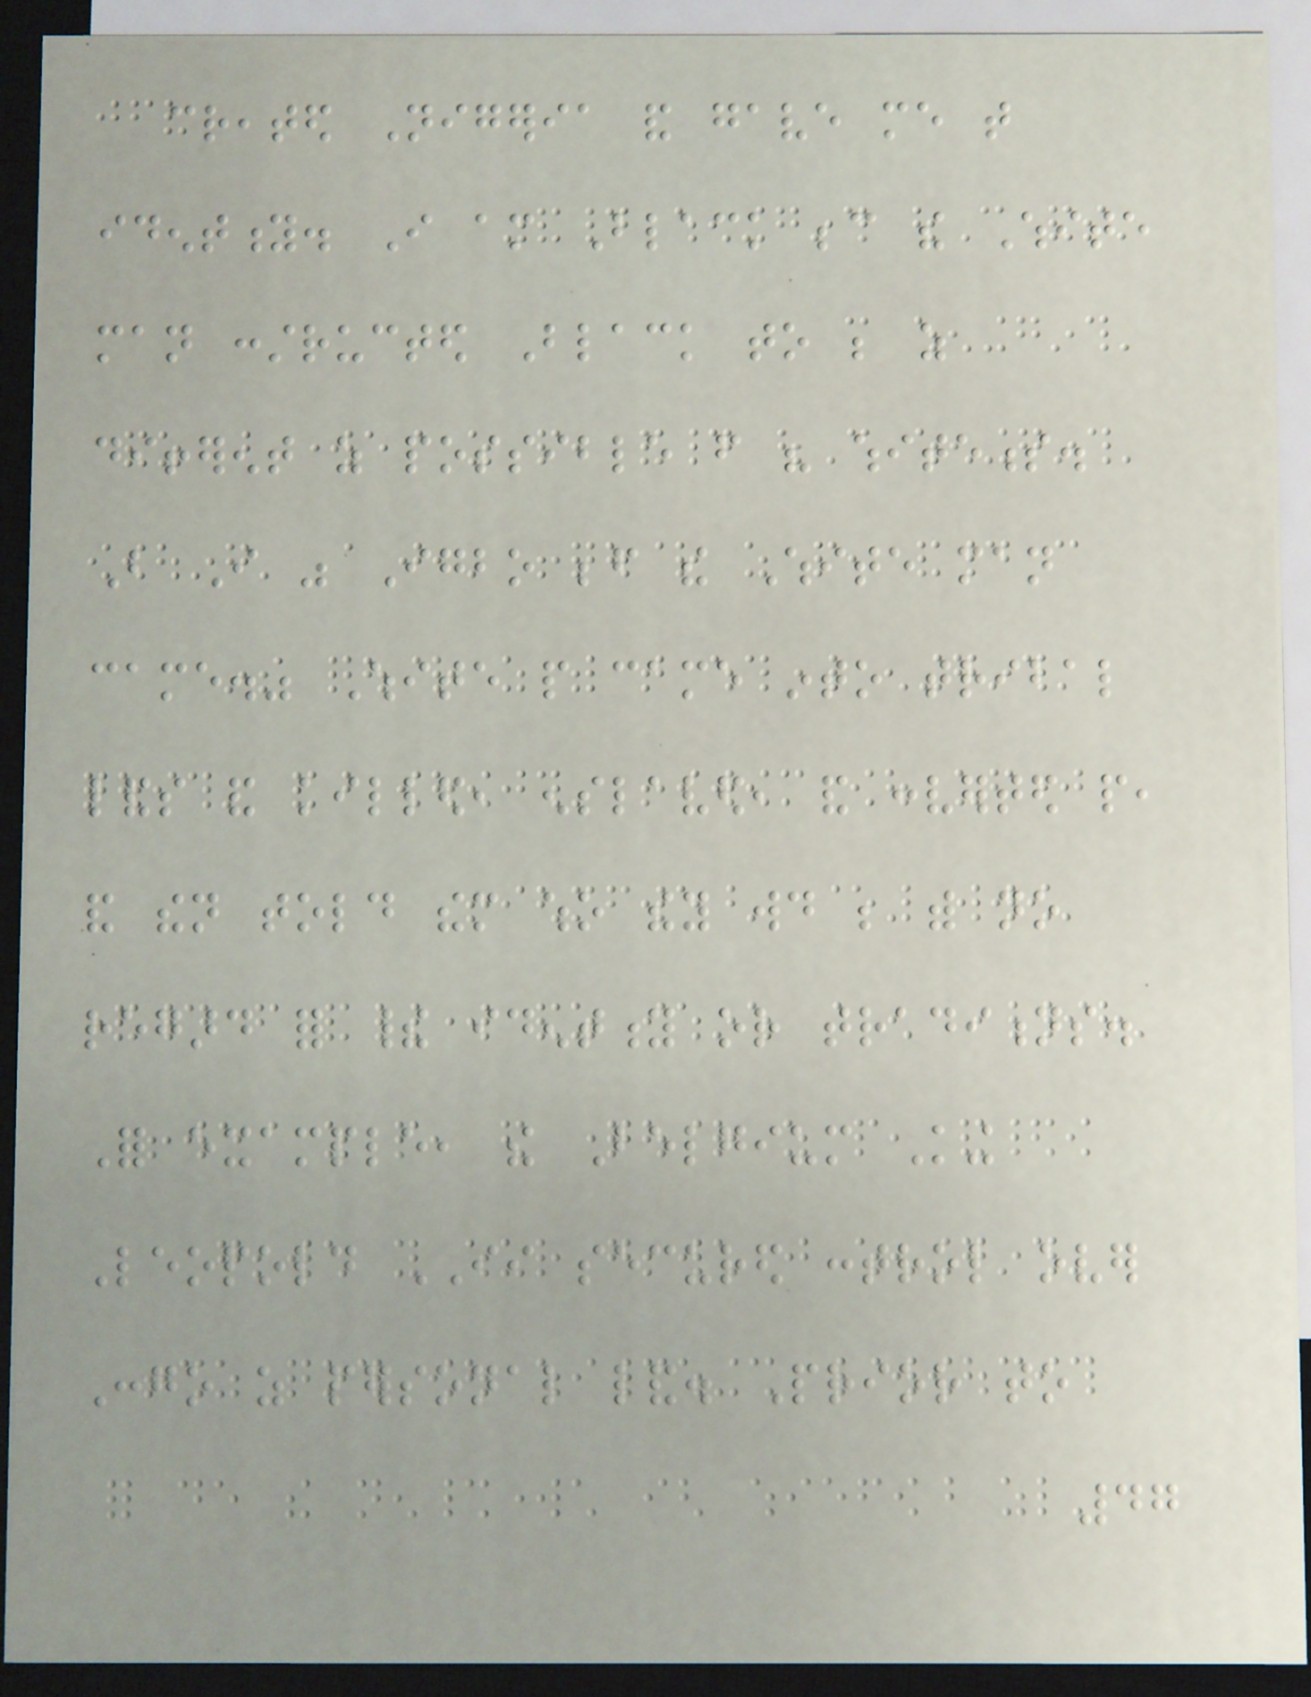created Nigeria and gave me that
identity. I am Black because the White
man constructed Black to be as
different as possible from his whiteness.
But I was Igbo before the White man
came." White people came into tribal
lands and killed, enslaved, and converted people,
and then told them who they would be with no
regard for their identity or traditions.
For example, the Belgium King
Leopold II secured control over
Congo as personal land. Prior to
47
